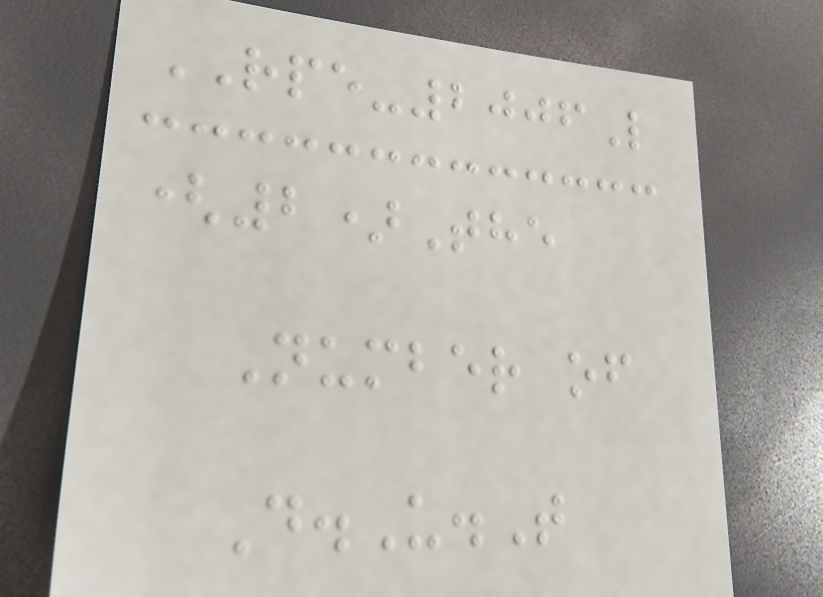RPE-2006L
(2)The
Number of
D.U.T
